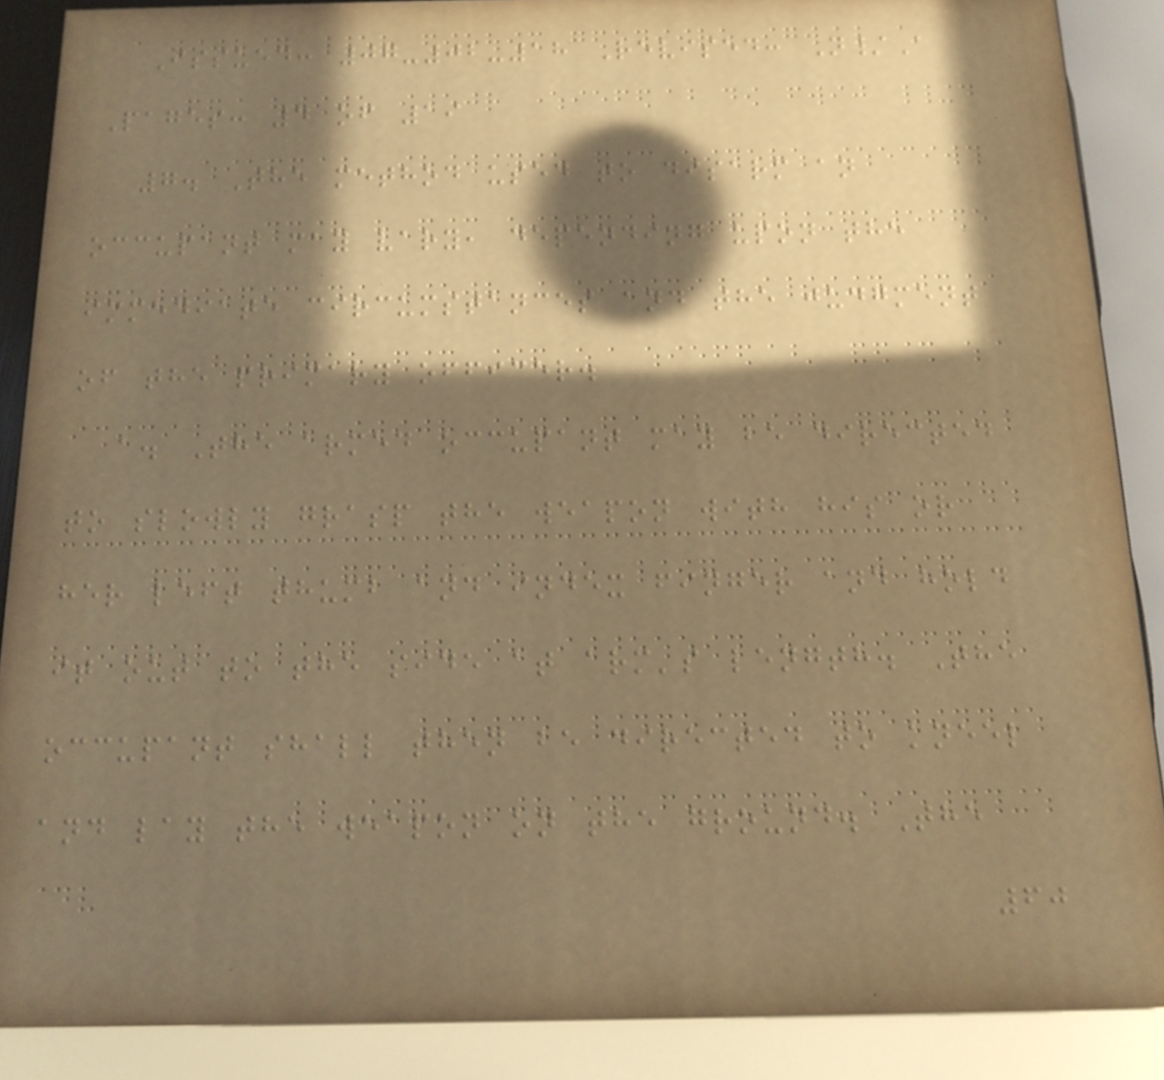Issued: 07-02-18 Revised: N/A
Pages: 4 of 19
7. The method used to disarm an
occupant may vary, depending upon the
immediate circumstances and the judgment
of the primary officer.
a. The armed occupant may be directed
to slowly grasp the weapon with his or
her left thumb and index finger and hold
it out to the side at arm's length. The
occupant shall then be directed to kneel
and lay the weapon on the ground. The
60
